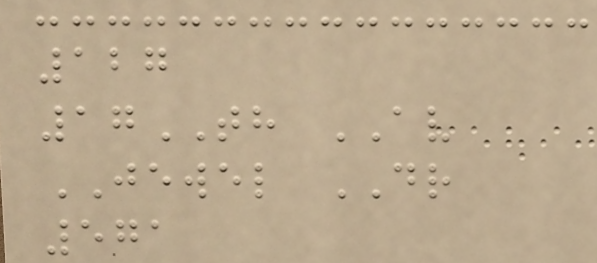127
17TH AV
JEWEL DR
571
